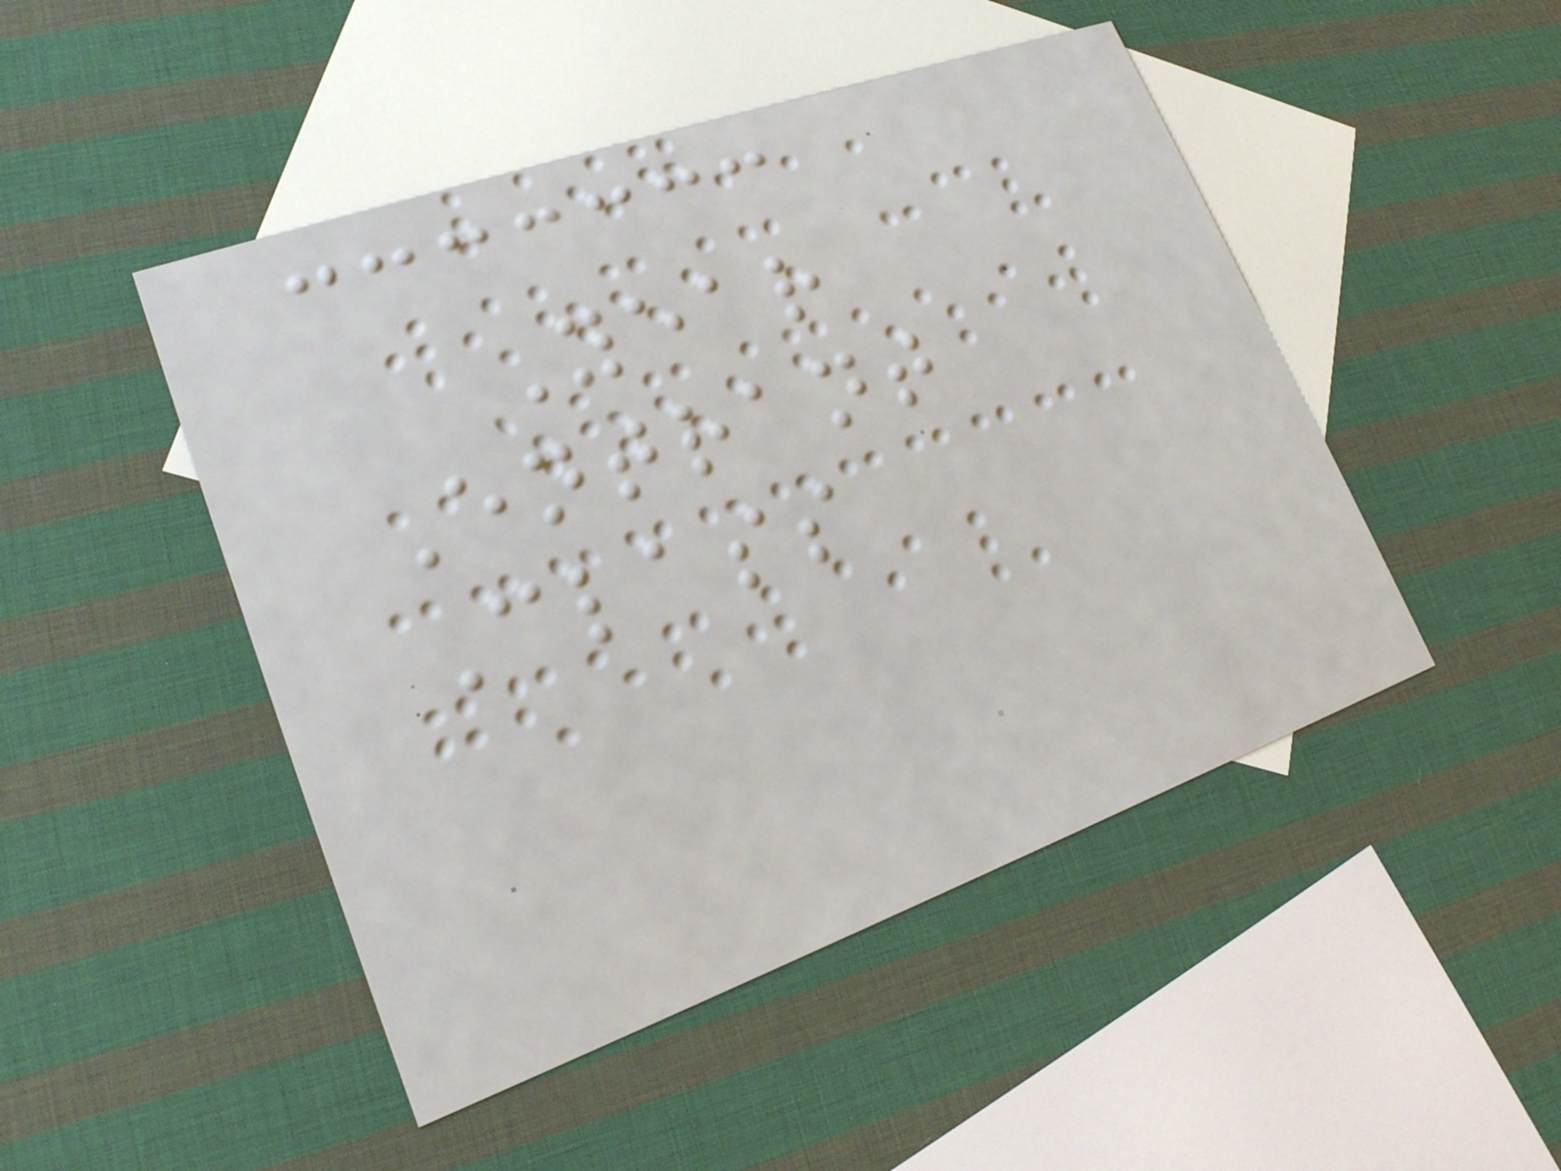Year
Entrant
Class
